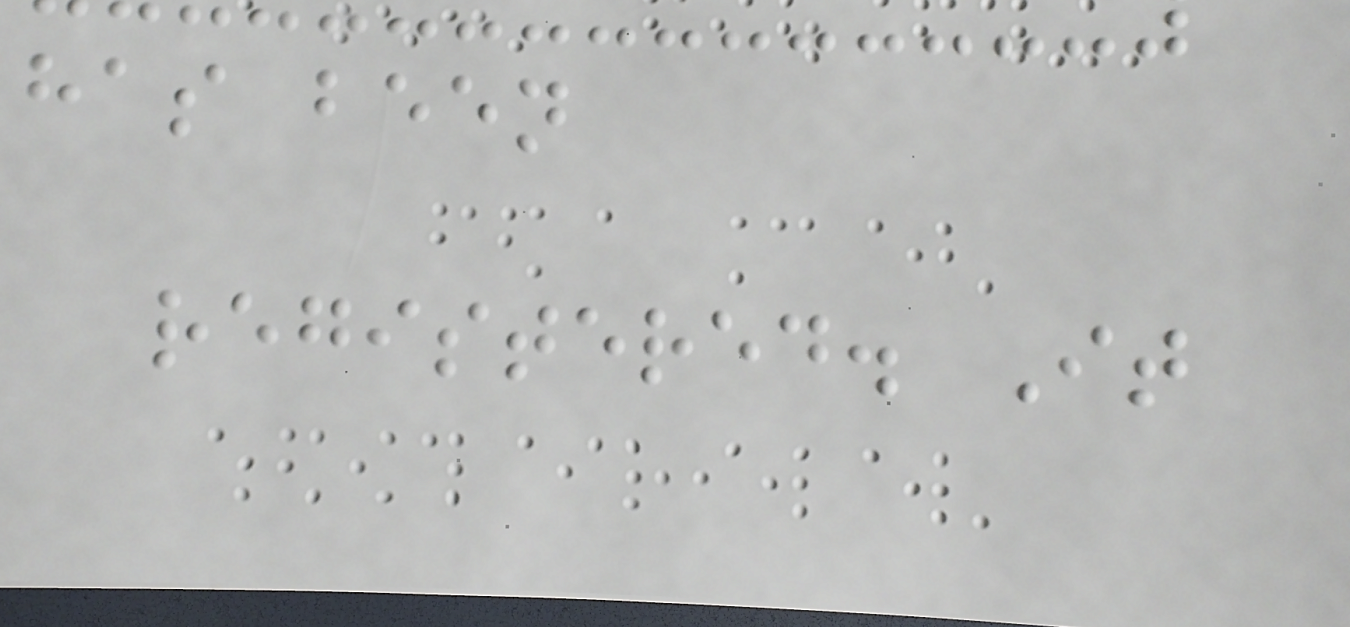has been
registered. It
